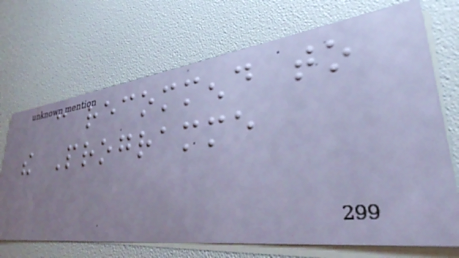can recommend to
the Programme
